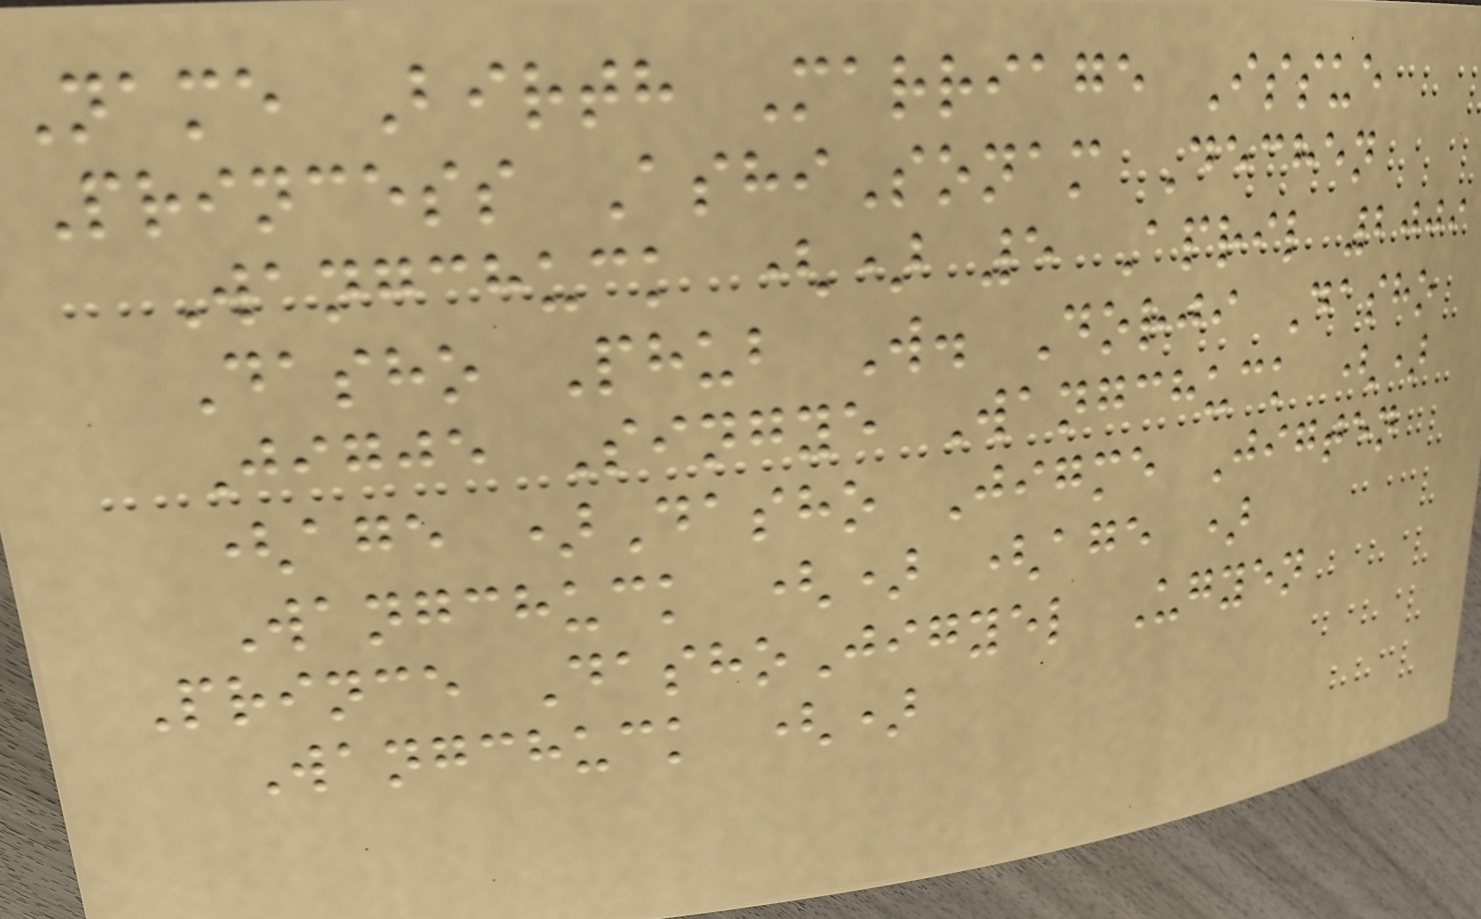Name Birth Marriage Issue
Princess AshiSonam Dechen
Wangchuck () 5 April 2009
Dasho Phub W. Dorji Dasho
Jigje Singye Wangchuck ()
(age )Dasho Jigme Jigten
Wangchuck () (age )
Prince DashoJigyel Ugyen
Wangchuck ()
